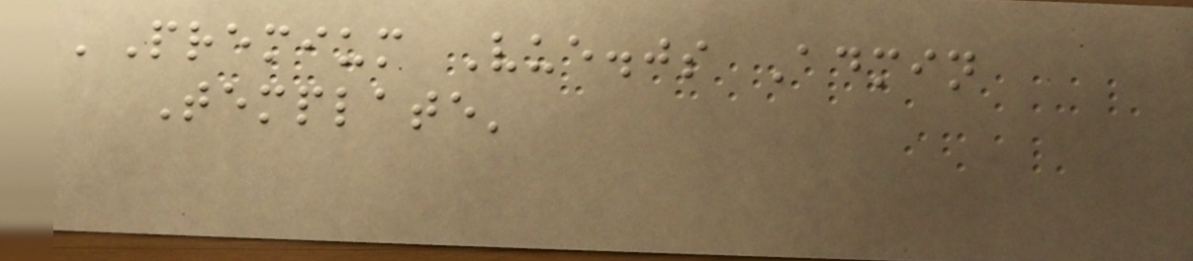'Premium Vue.js Admin
Template'
